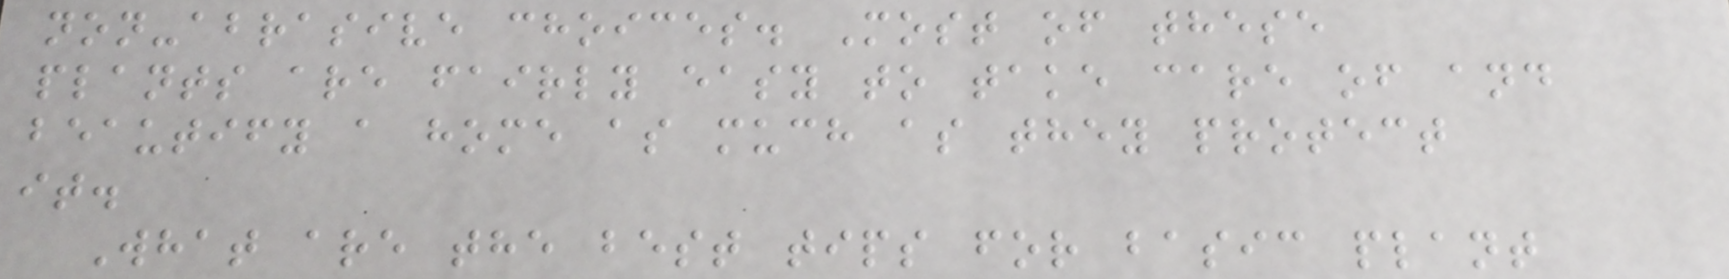non-abrasive choices. Most of these
plants are fairly easy to take care of and
beautify a home as much as they protect
it.
What are the best tips for basic plant
